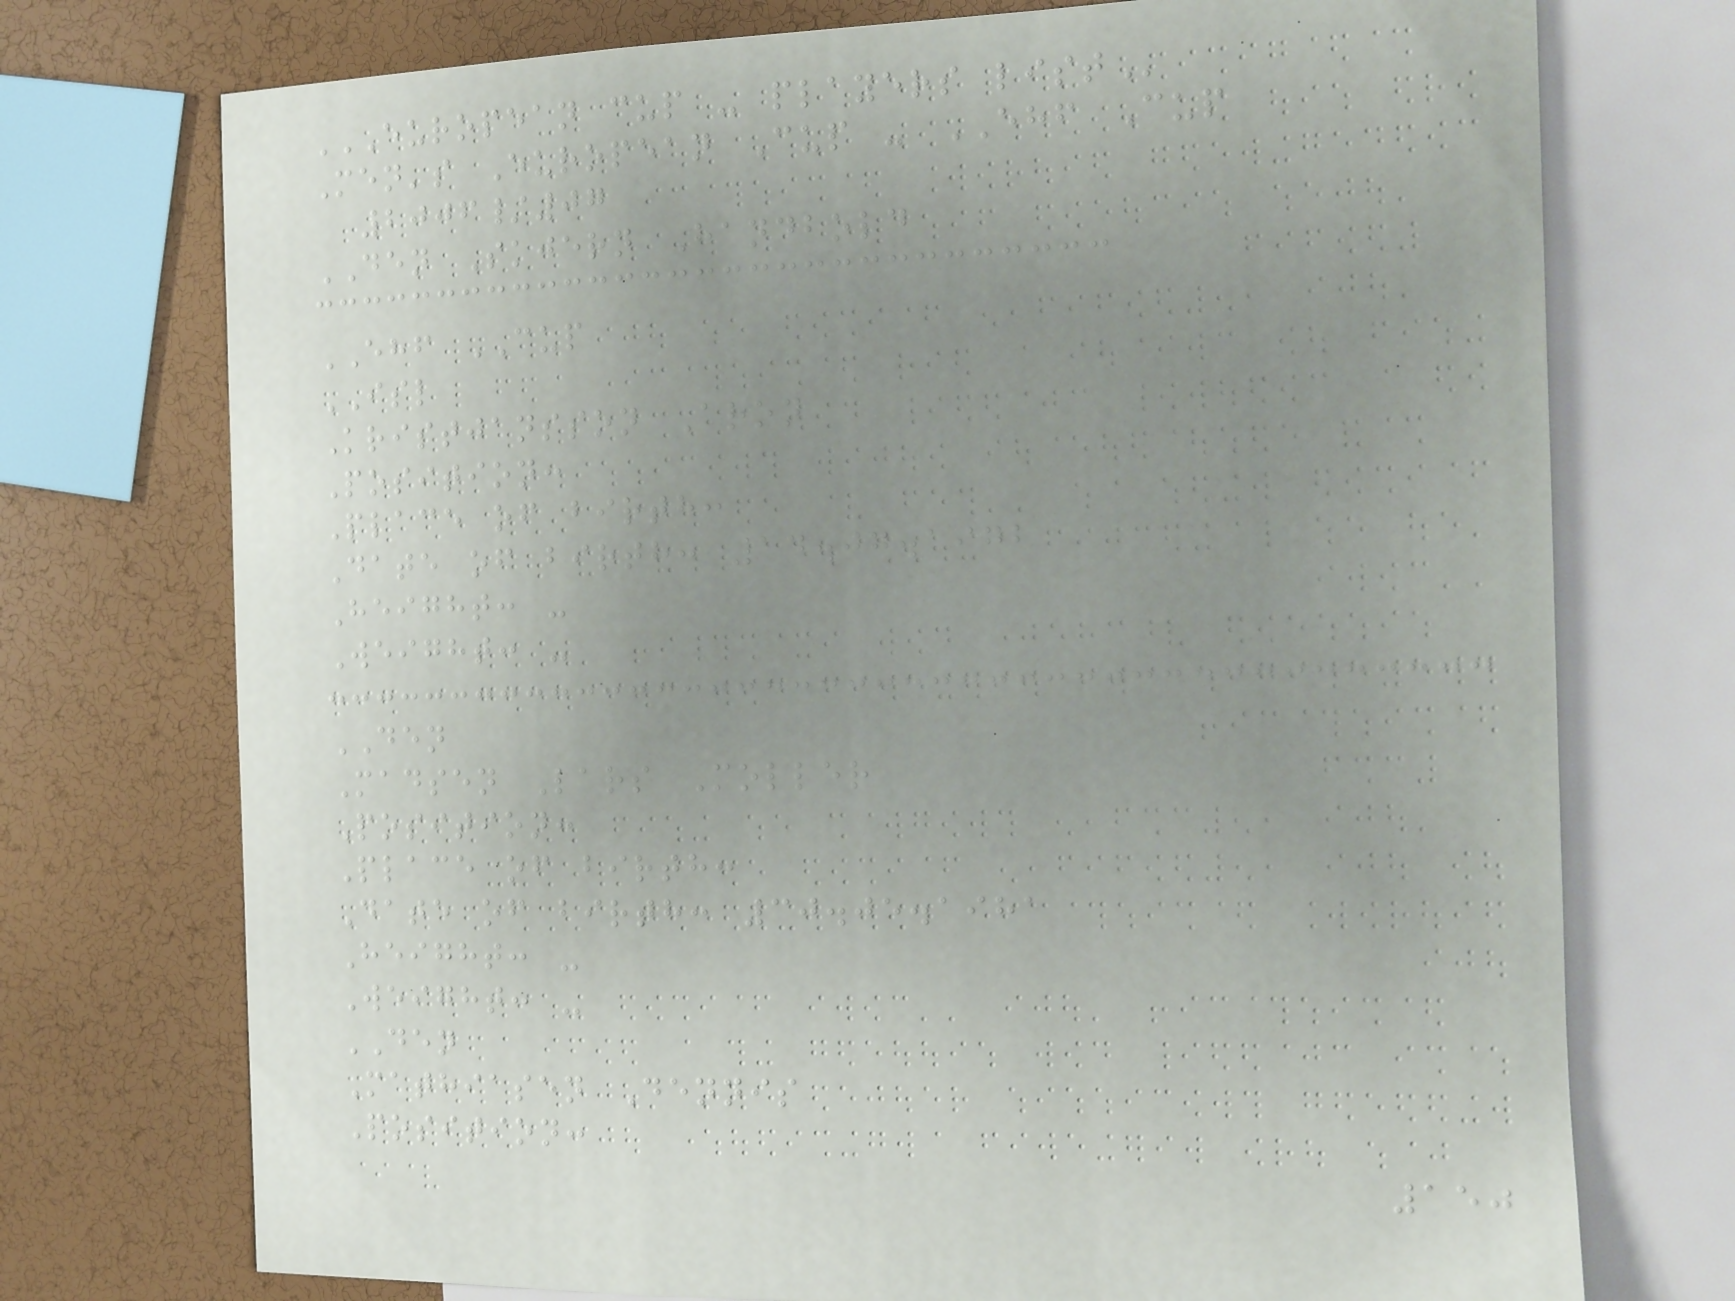EUROPEAN CUP - PLAYERS LIST
Men's European Cup - EHF Cup
2006/07
DEN Skjern Handbold
EHF CUP
ISL
Kristjansson Aron
Position:
Place of birth:
Date of birth: 14.07.1972
Height: -
Weight: -
DEN
Madsen Lars Moller
Position:
Place of birth:
Date of birth: 30.05.1981
Height: -
Weight: -
DEN
Mathiasen Dennis
Position:
150
